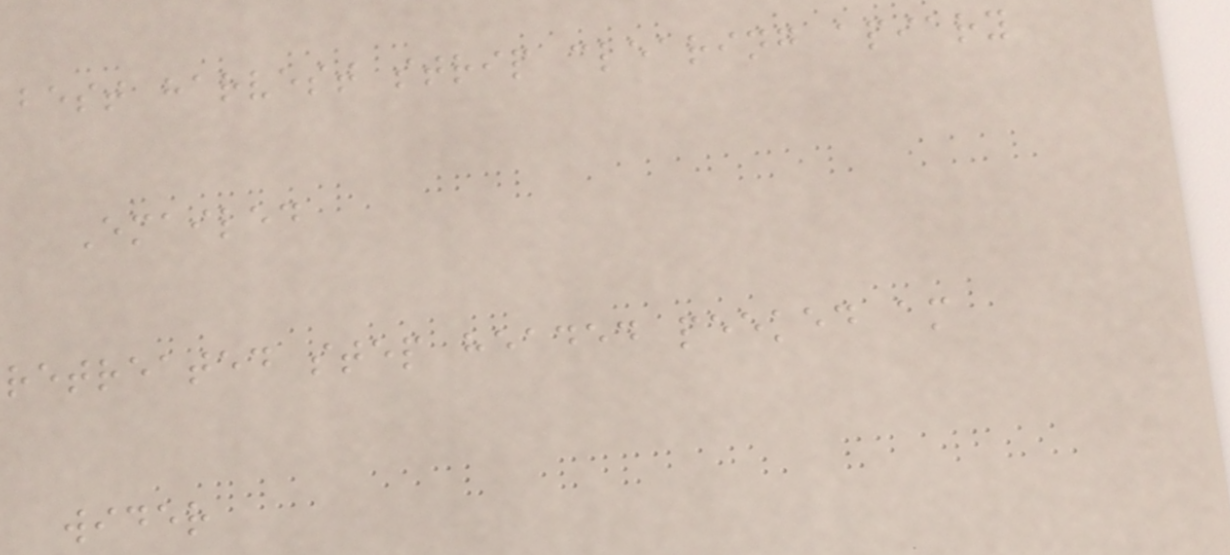best harvest strip clearing apiary
Emailed
retreated step headed peeked am
wider
